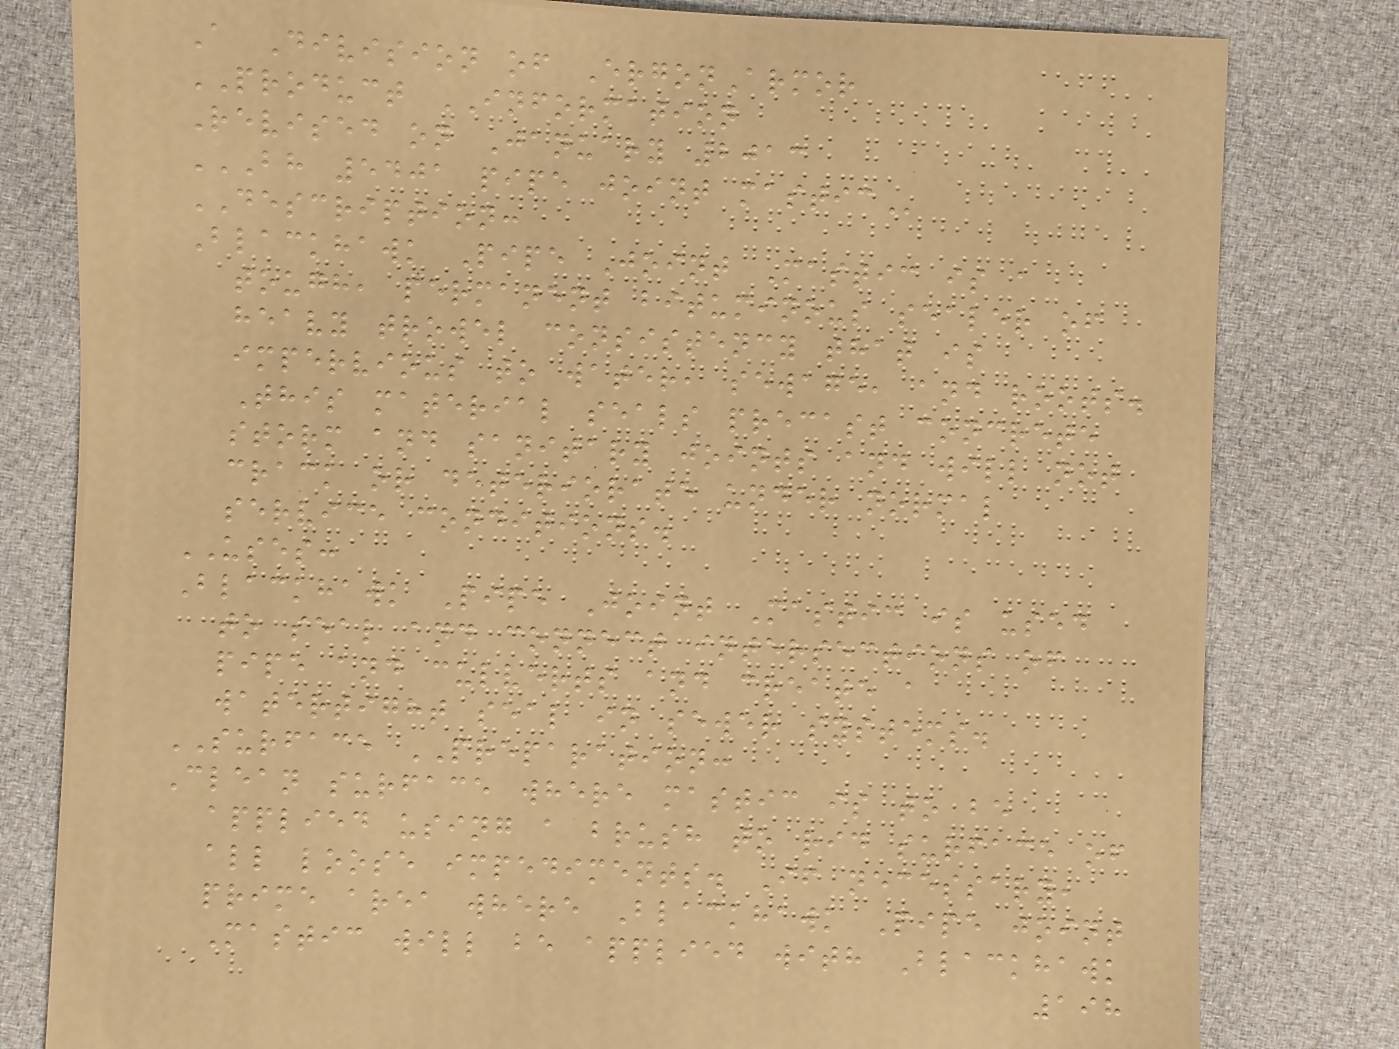A Division of ErgonArmor
PRODUCT INFORMATION
Revised on January 2013
BH 5401 PIPE JOINT MASTIC
DESCRIPTION:
Blackhawk Pipe Joint Mastic is a
tough, permanent bituminous sealer of
heavy trowel consistency that is
impervious to water, sewage, and roots.
This material seals precast concrete
storm and sanitary joints and will not
crack or deteriorate under normal
service conditions.
USES:
Blackhawk Pipe Joint Mastic is used
to seal and connect intersections of
pipe and culverts and create a
watertight seal in sewer systems.
SURFACE PREPARATION:
Clean surface where mastic is to be
applied using a brush to rid surface of
all loose impediments. If necessary,
prime area where Blackhawk Pipe joint
Mastic will be applied with Blackhawk
198
